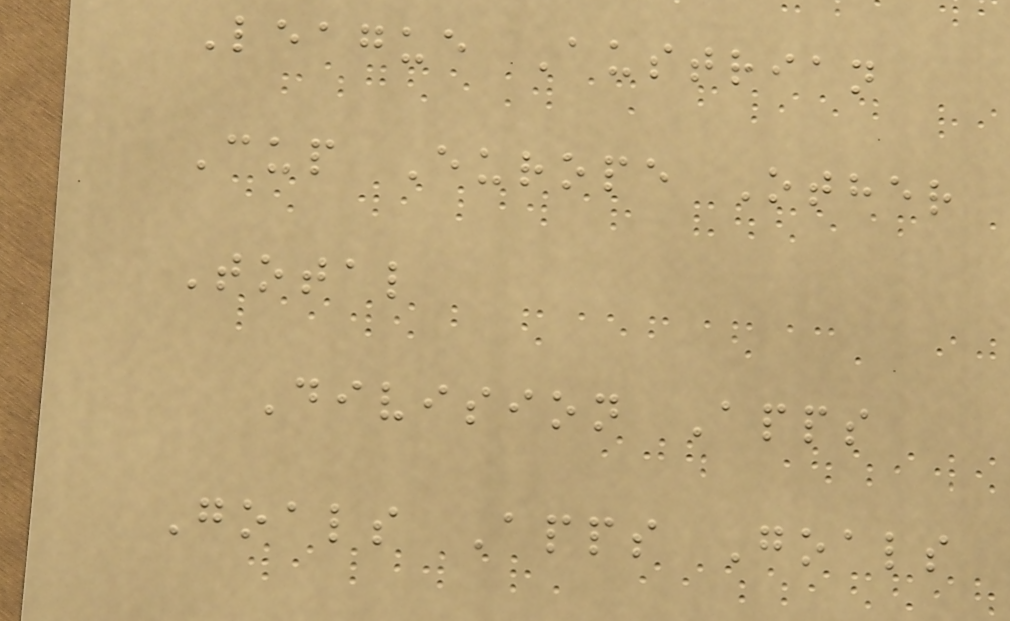League Austrian
Cup Europe Other
Total
Division Apps
Goals Apps Goals
